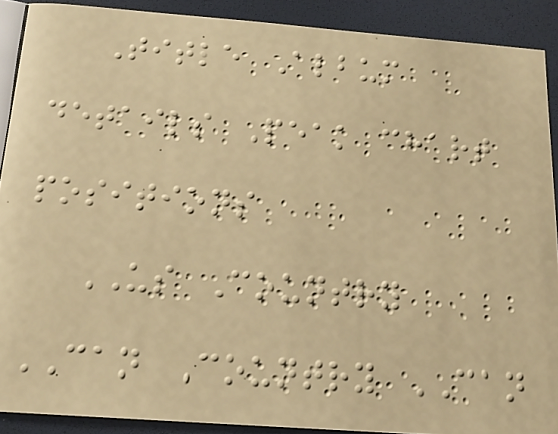Title Album
details Peak chart
positions
US Country
CAN Country CAN
